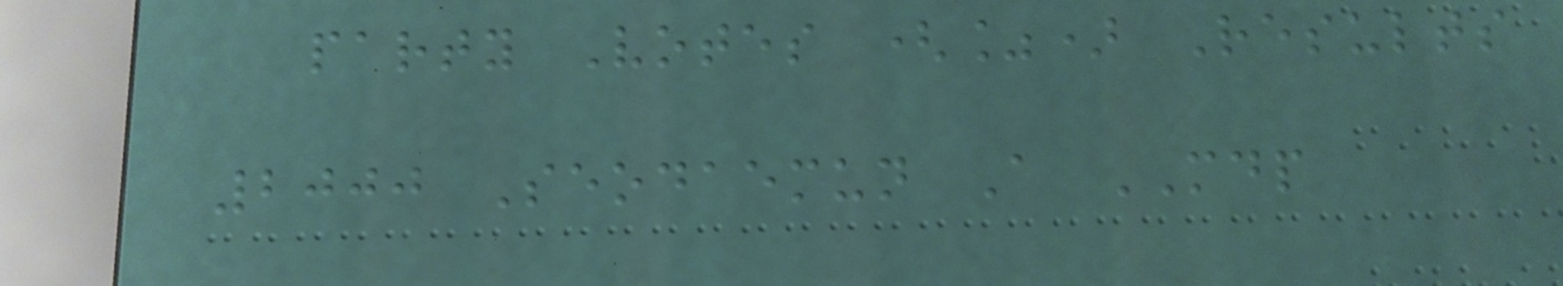party Votes (%) Results
2000 Seodaemun A MDP
